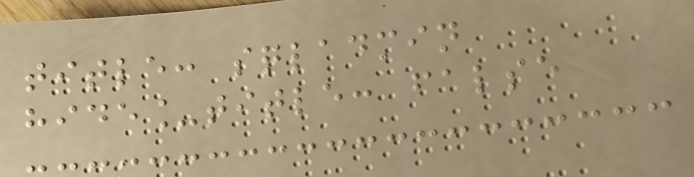title: sqladmin
hide_title: false
